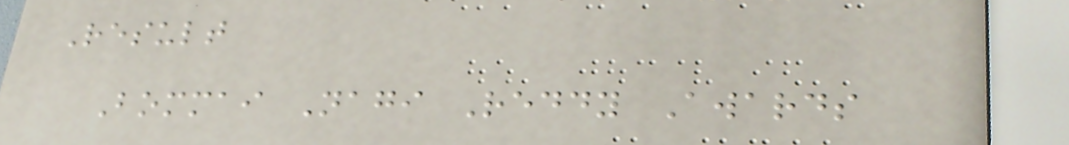Result
Bommai Nagi Reddy Awards
